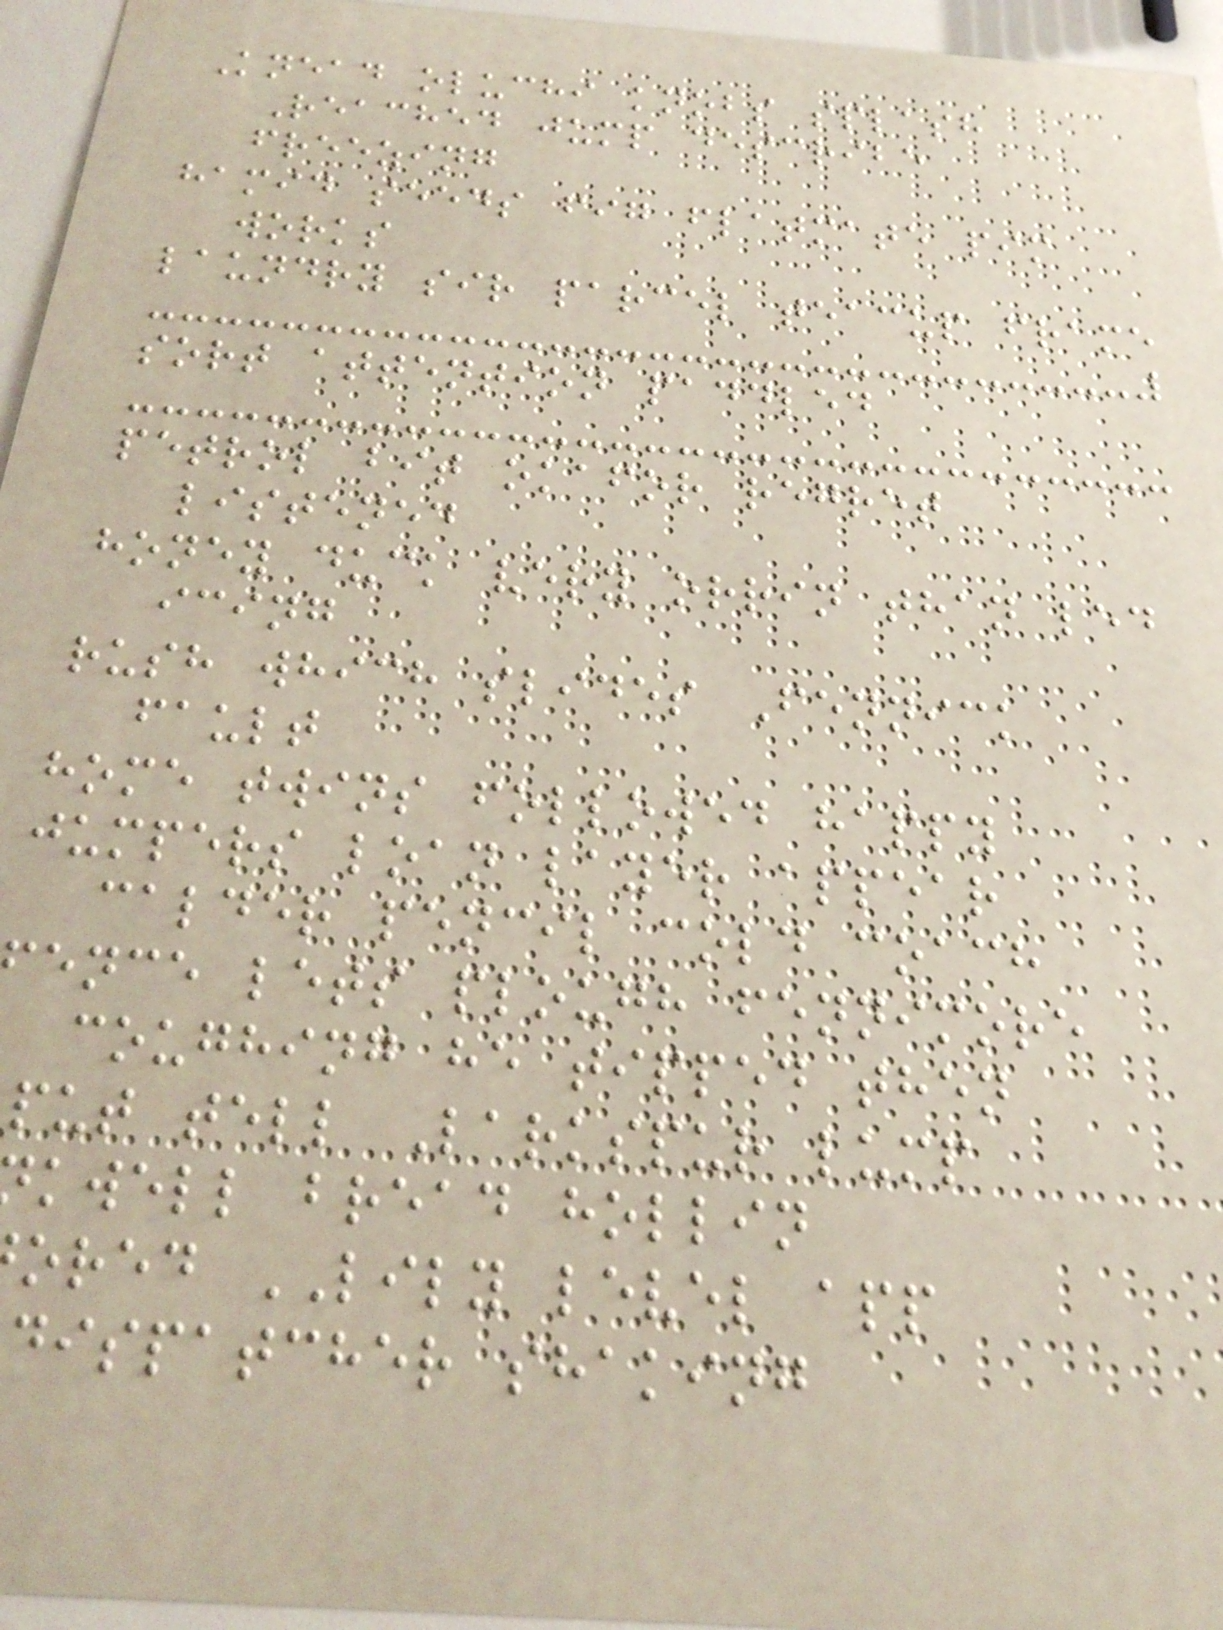Knead oluchi knobs splash
Reached jump describe
freezing
hamid seeds fig flatmate pim
works
laundry sir parcel teacup frame
sort attention paddled
petrol bit okafor regret
listened
honey duck very orrin than led
icing
rush which slides Fennick
fault
home twins followed happy
jumpers loan layer appear
calder pencil cold coach
ence lets plough fennimore
coughing he tipped then
put tell Larkspur lump
kwell bread hollin
ored LILY level app
dispatcher shaking
